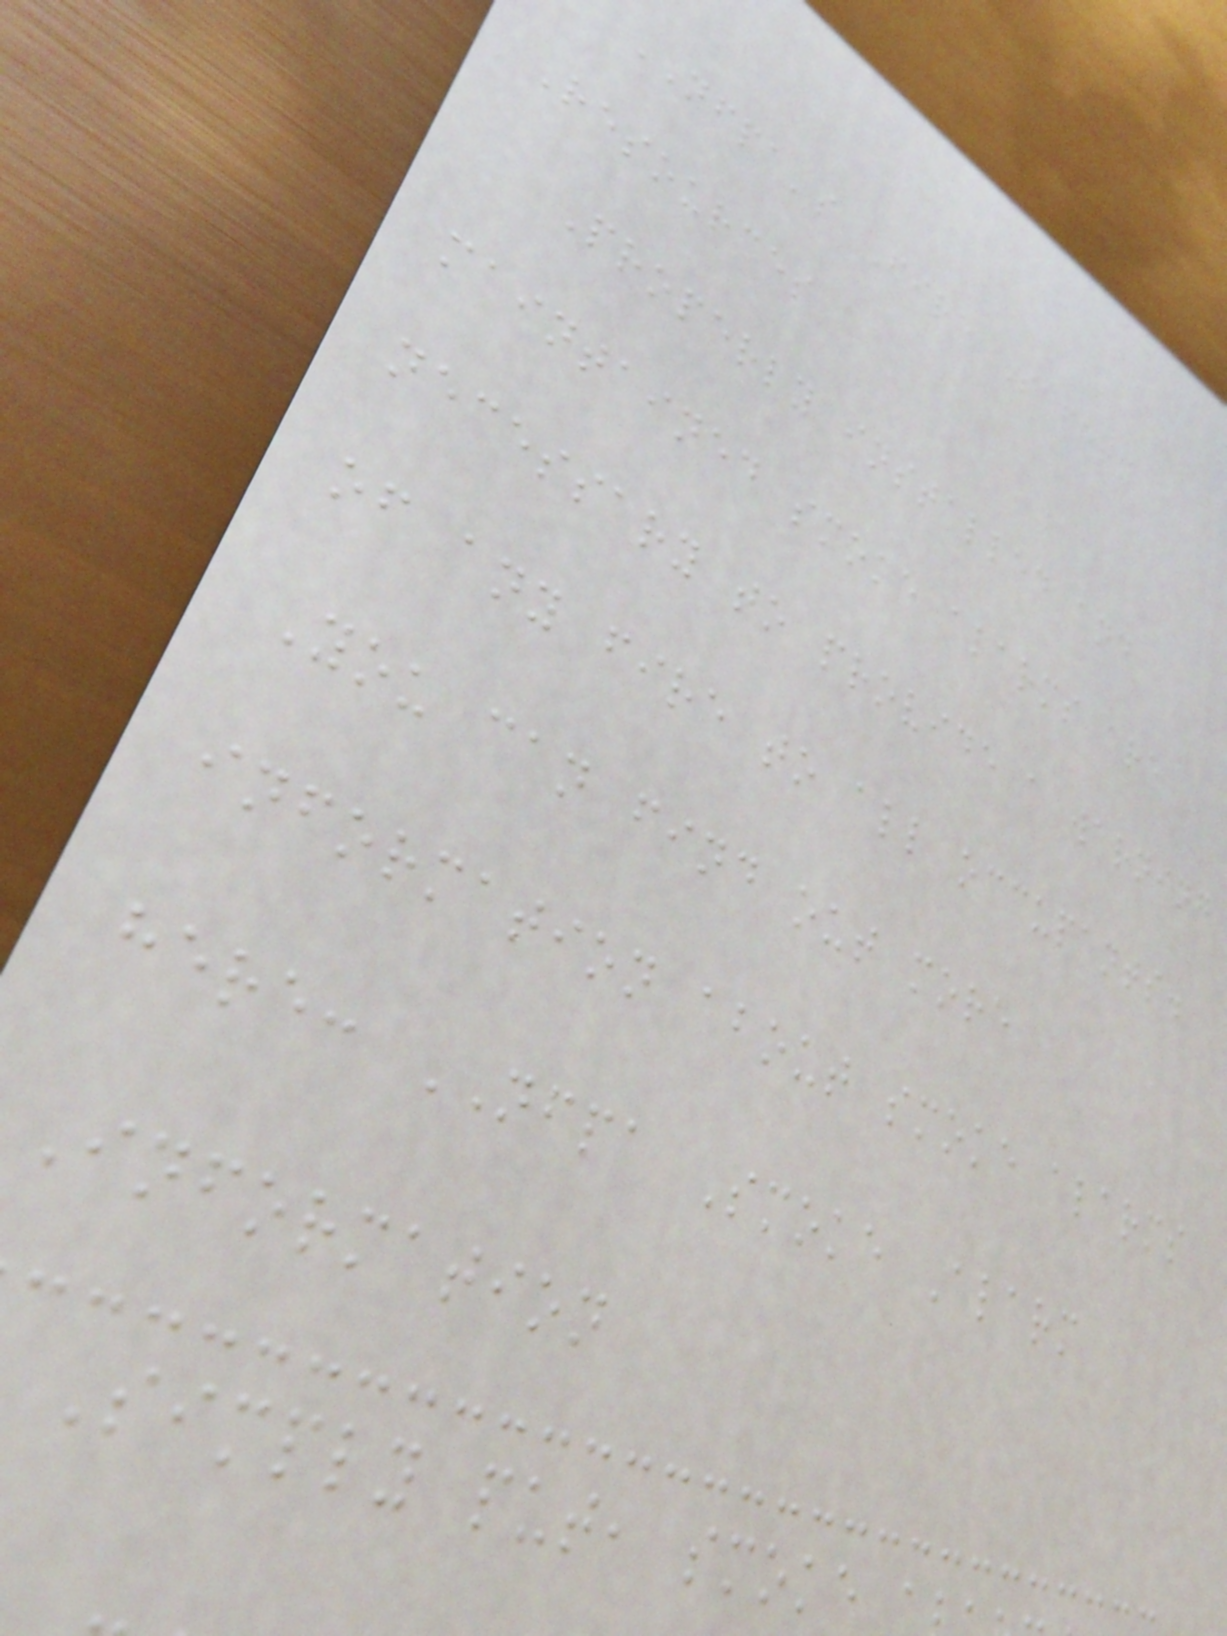NFPA's Fire Safety
Resources
Properly installed and
maintained smoke alarms are
necessary to provide a warning
of any fire to all occupants.
You can find out more
information about smoke alarms
here: NFPA Smoke Alarm
Information
Simply put, smoke
